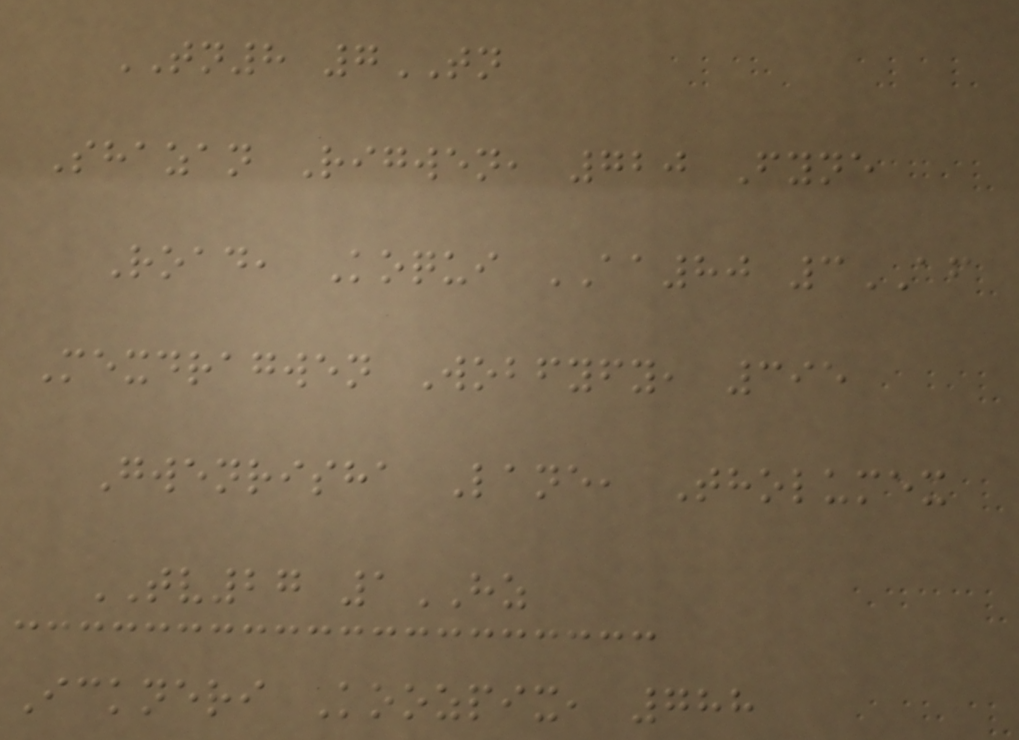TN8 7TN
Shazan Rigwen, 720 Fyne
Road, Koqui AA80 3AF
Mexdragwen Wobfyfy, 395
Gwenrisha Lane, Tholumex
TV27 1HZ
Ickneri Koozpix, 788
